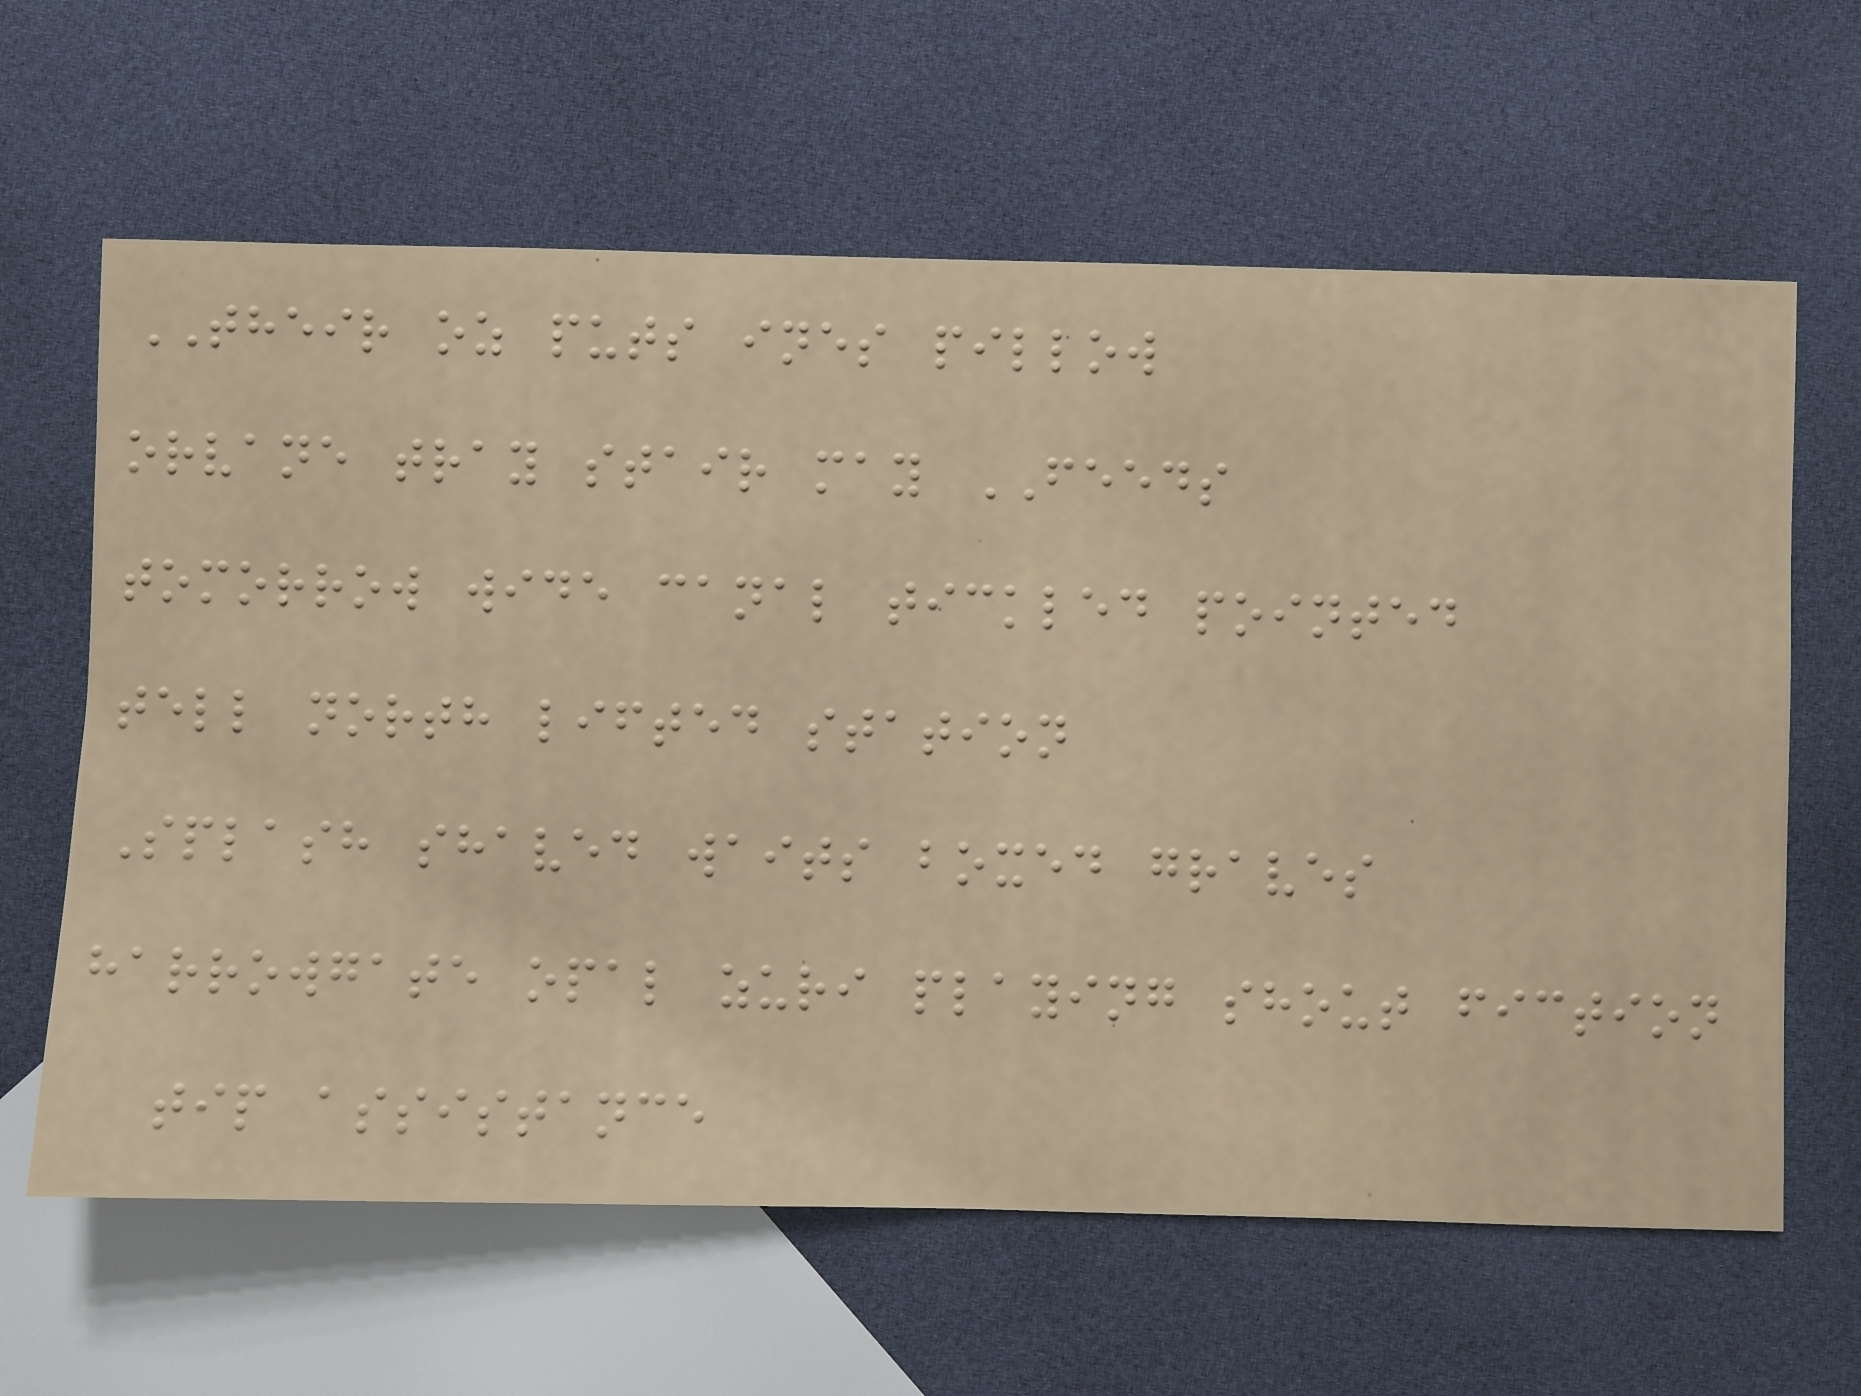THEIR oz puts ines pillow
orvane tray stair may FEEDS
tomorrow wide canal tickled pointed
tell north lifted station
Splash shaved waits boxed graves
harrowgate opal zuri playing shout fiction
tip assistance
